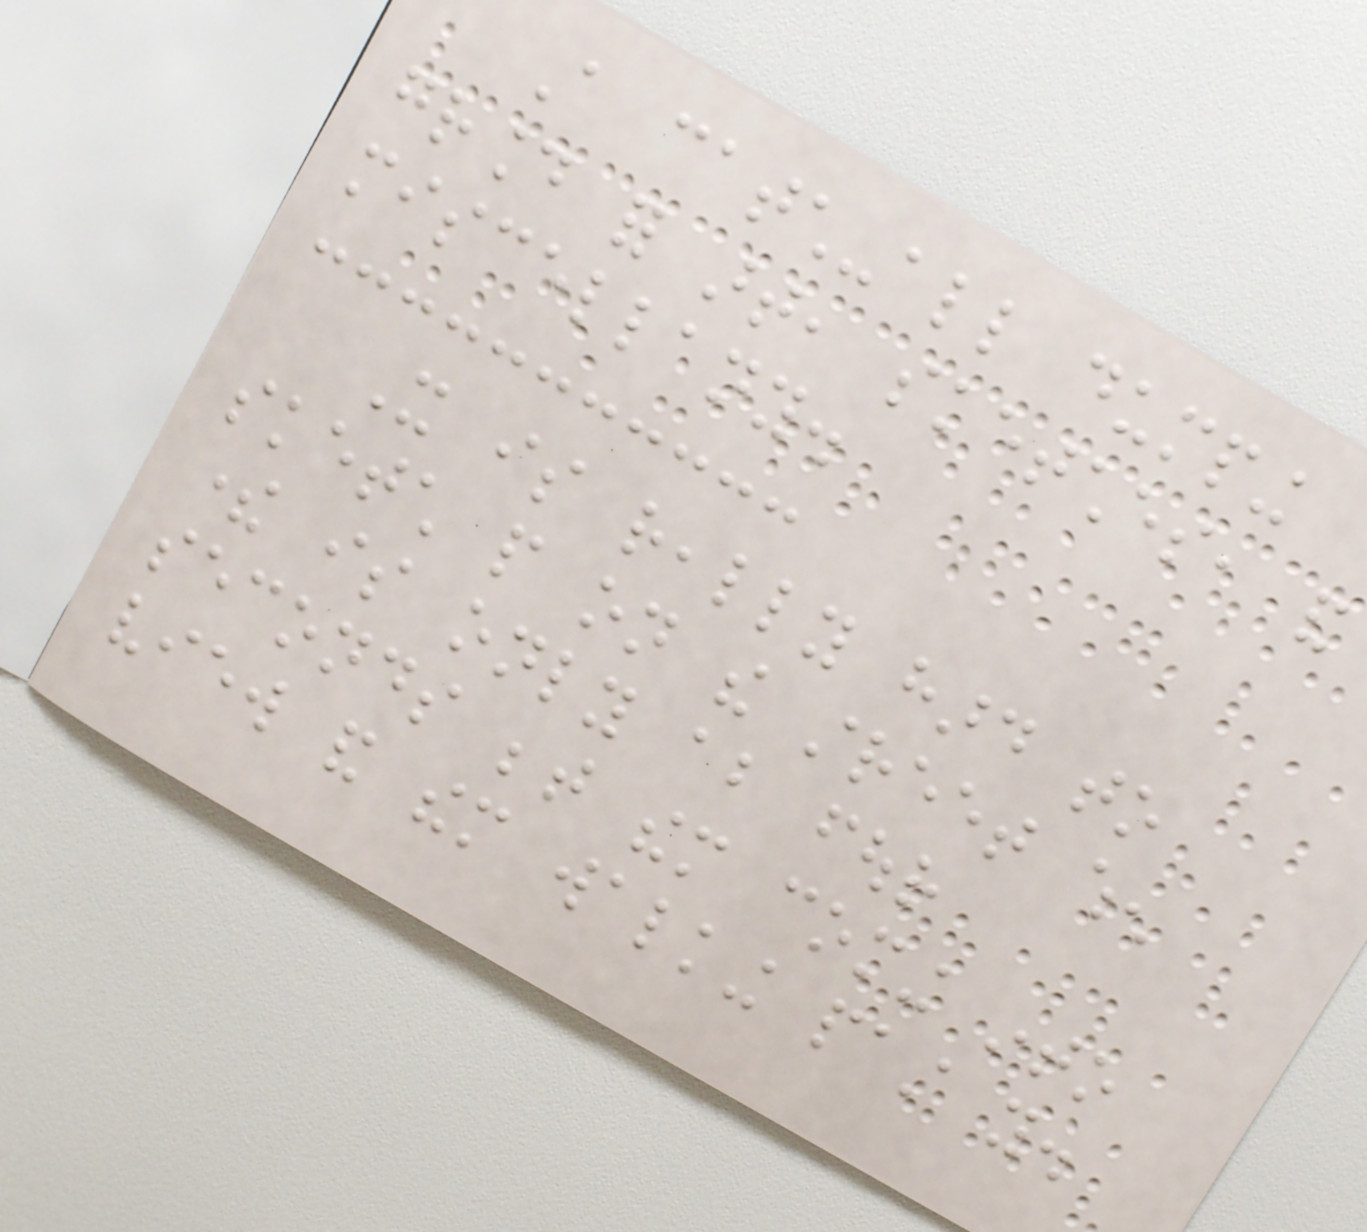A catch-all dumping
ground for art, sketches, and
miscellany.
It is really hard to
sketch people on the street when
there is only about four
seconds between them coming into
view and them walking past you.
